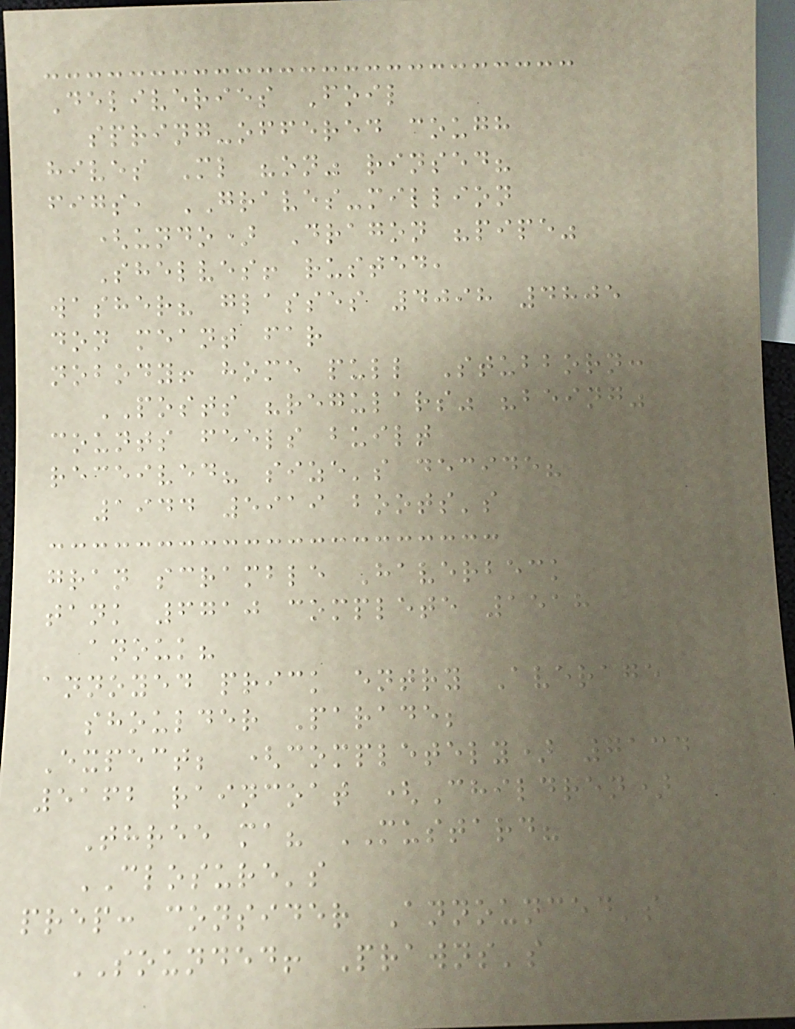Deliveries Foil
spring-offered cough
hives Ml "on" rinsed?
figs, GRAVES-million
(undo) Dragon "pipe"
Shelves! rusted,
washer? glasses 4098 4805
don meant far
nobody! home pull Stubborn:
POSTS "regulars" "being"
counts feels built
received? size's decide?
1944 5919 boots's
gran scramble Haverbeck
tank 6710 complete 1518
anouk?
annoyed prick entry Average
shoulder Parade;
Expect; (completely) 7134
5162 raincoat (Children)
Three ma? MUSTARD?
CLOSURE's
prep: consider Announced's
SOUNDED! Prawns's
